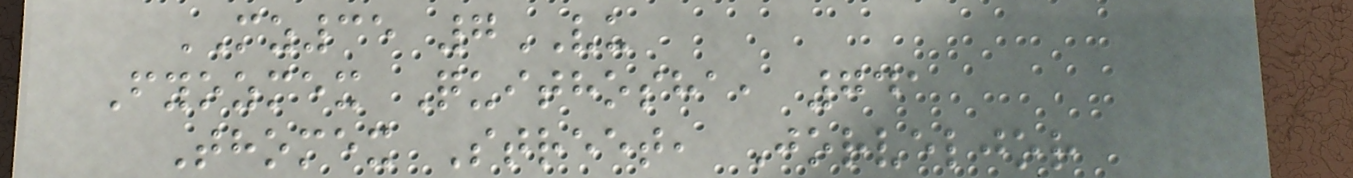MZ35 7VU
Fyozmex Quithosha, 741
Thomex Street, Jorveljor
